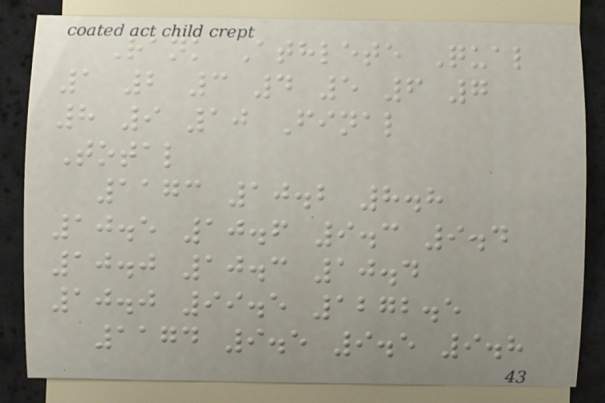Rank Athlete Qual
1 2 3 4 5 6 7
8 9 10 Final
Total
1173 10.2 8.8
10.5 10.6 9.3 9.4
10.0 10.3 10.4
10.0 99.5 1272.5
1174 9.5 9.5 9.8
